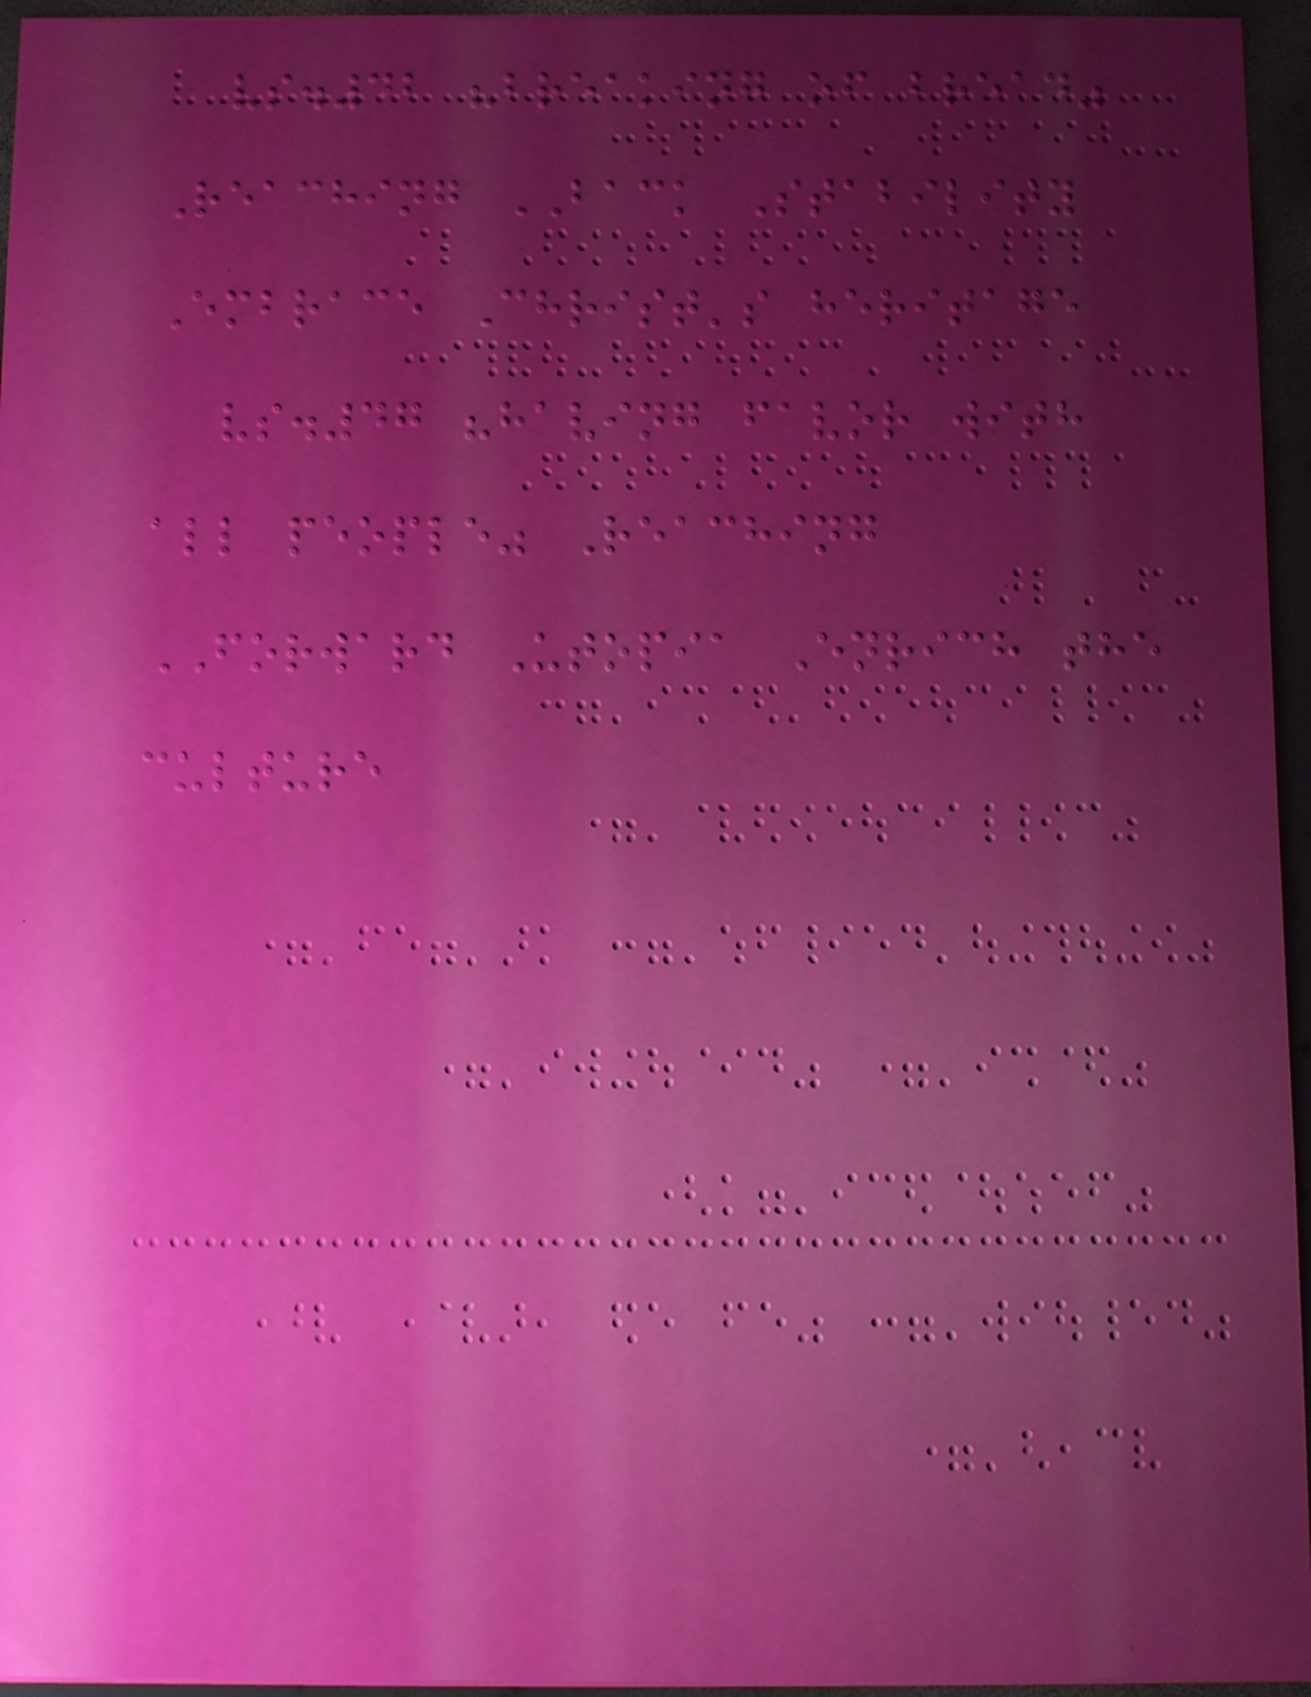vs.42 "breaking of bread"
Reaching BACK Stability
Embrace Christ's heritage
vs.47 "having favor with
all people" Reaching
FORWARD Utopia Enrich the
culture
